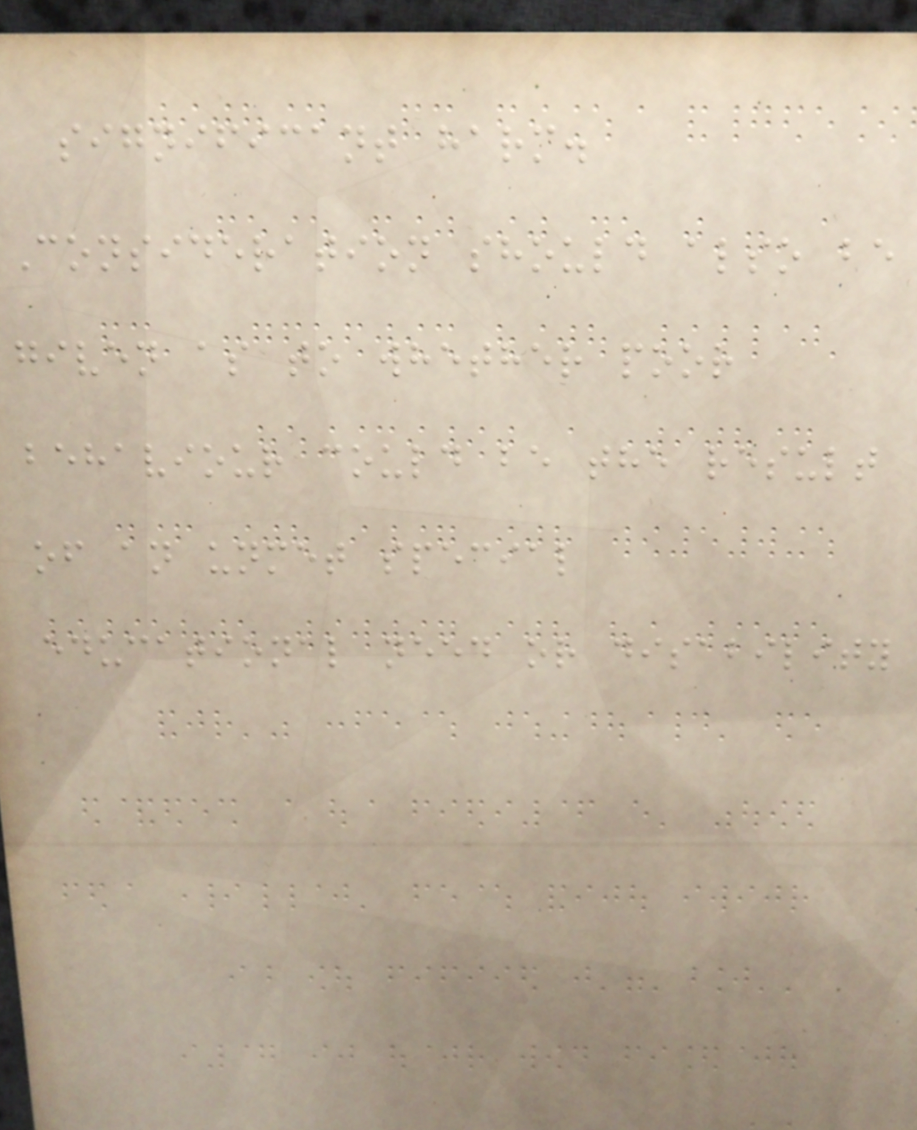significant harm.
Consideration should also be
given as to whether poor
behaviour could be the result
of an unmet special
educational need or disability
